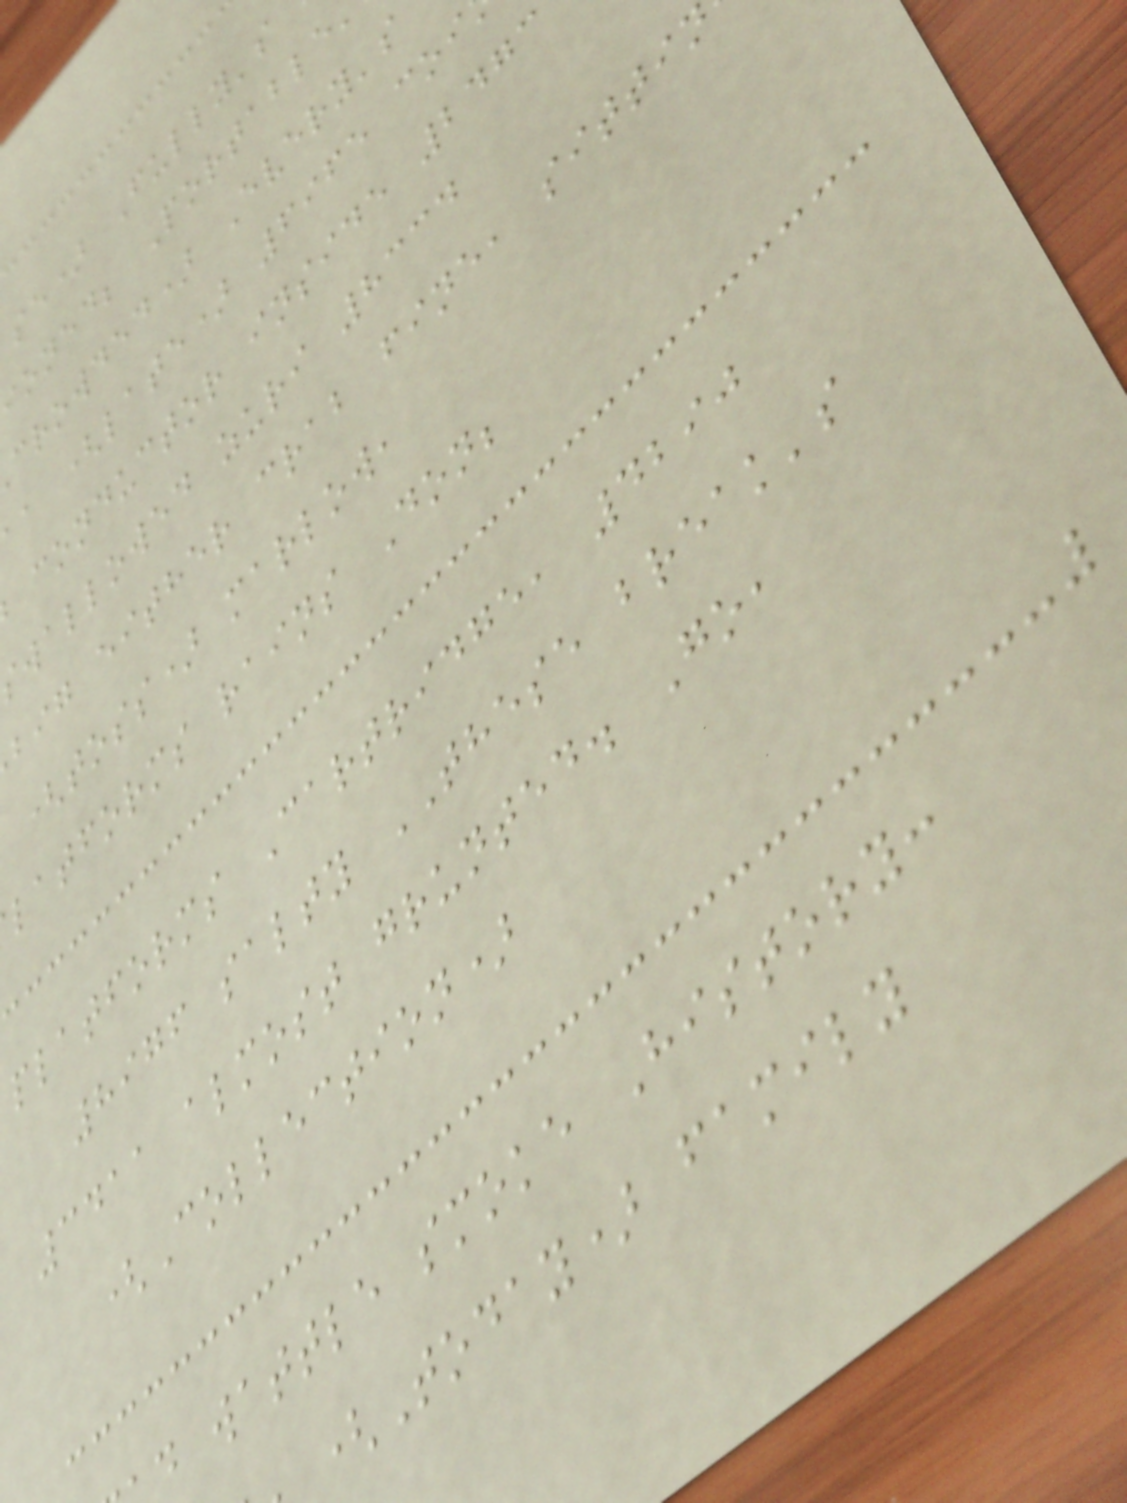se) Fully's
oned; Portable
crowded) Every's
a (late) 6965 coi
conductor inside 2473
wallowed zuri 8334
big either crab fine, sittin
(toss) marlow,
latforms rains Don;
platforms Cartridge, 4290
8976 salty THESE break's
3411 almost grunted. Go,
(Collection)
d wattle smoke History:
(Today) family
